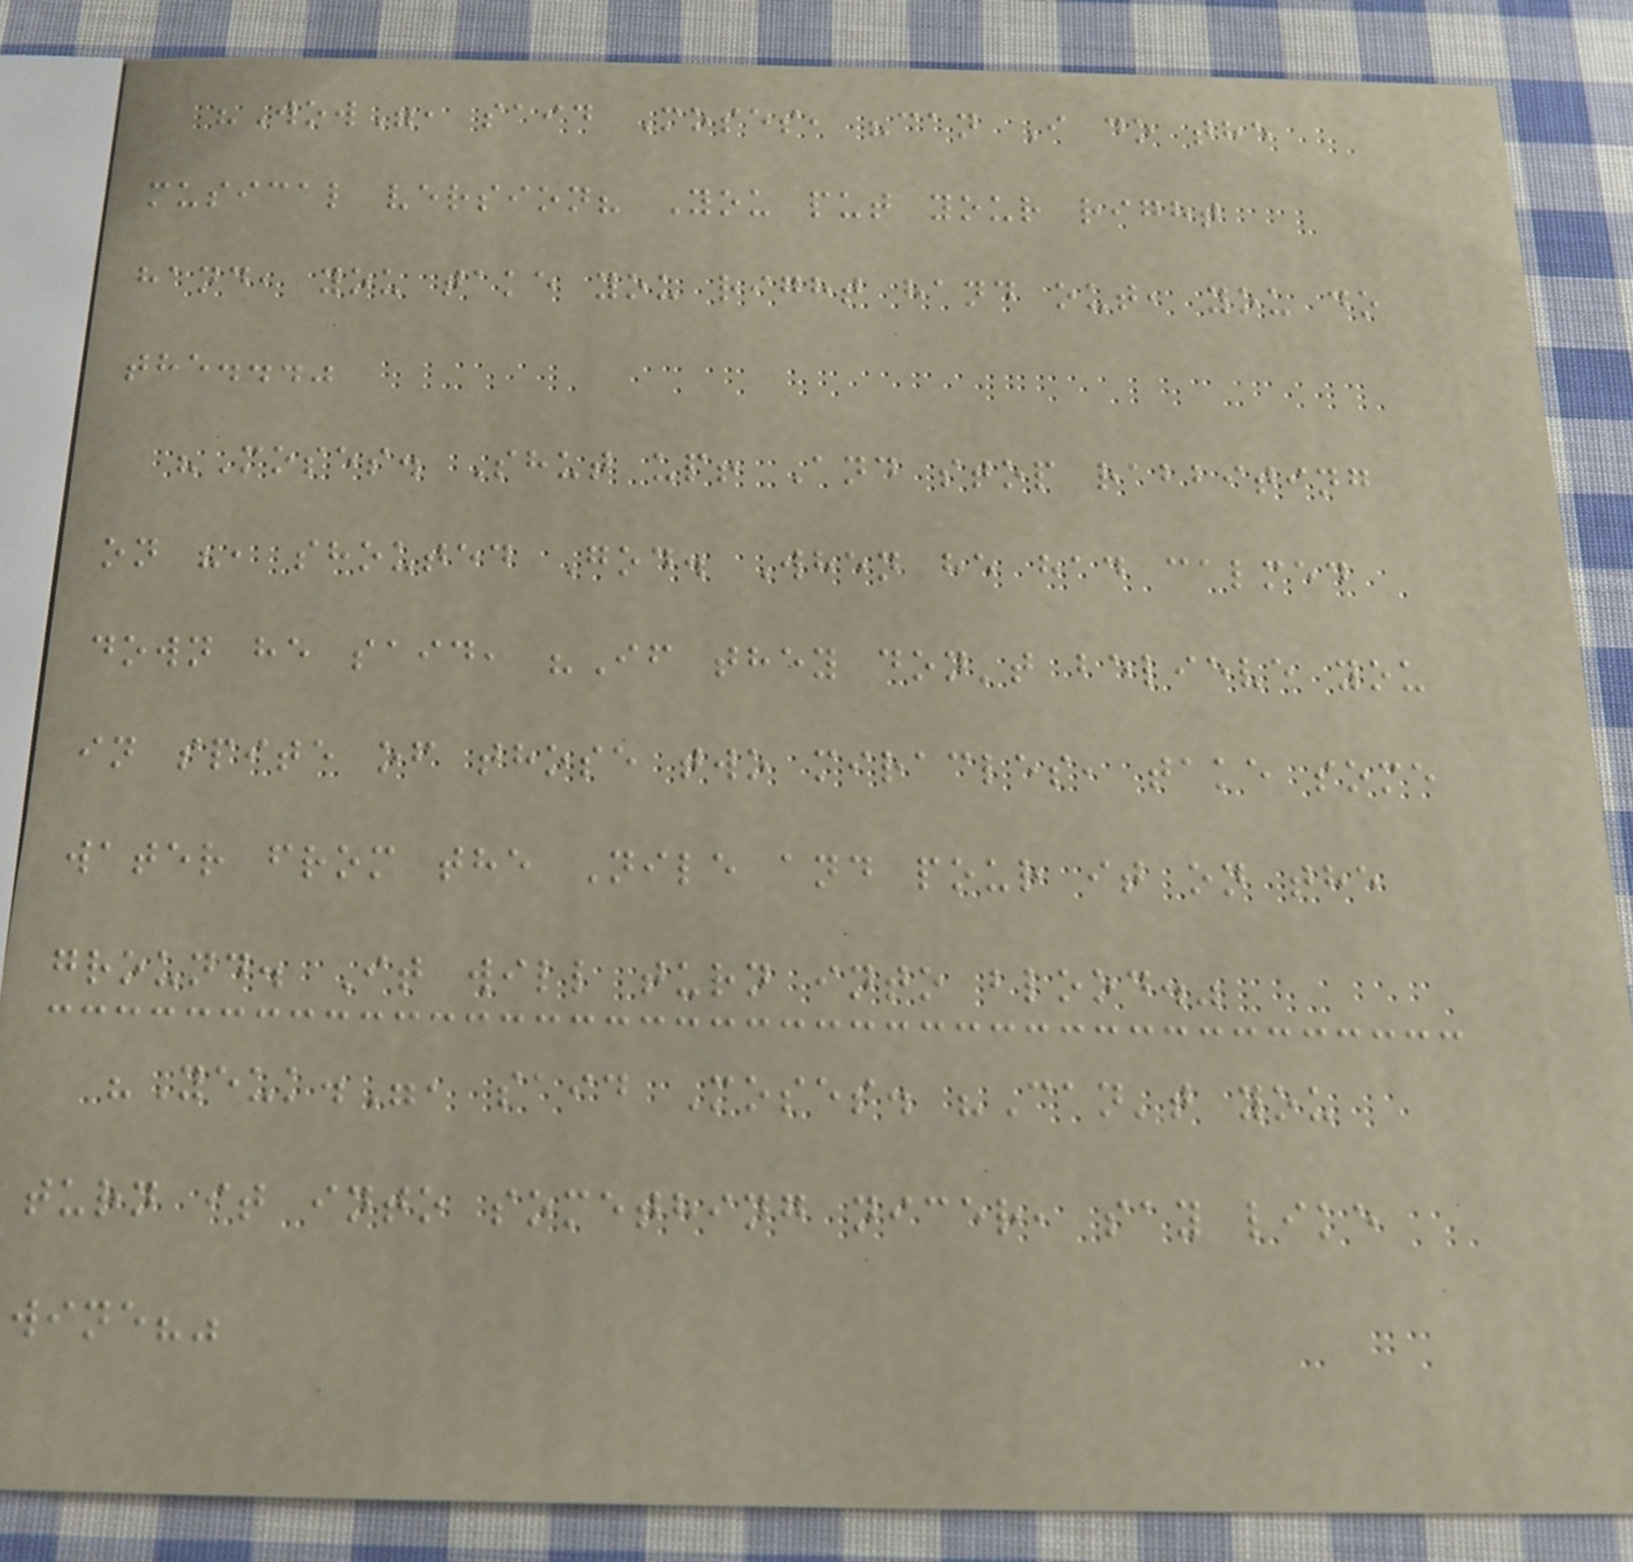"Wow", said Moses, "can I do the
musical version? You put your right
hand, you take you right hand out, you do
the..."
"Moses. Shut up! And stop rabbiting
on ", shouted God. When he had calmed
down he said, "If they don't believe you
in spite of those two miracles, take some
water from the Nile and pour it on the
ground. It will turn into blood."
"Yeuk.", said Moses. "Can't you
turn it into something nicer, say like
wine?"
